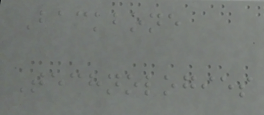Backbone
Technologies
